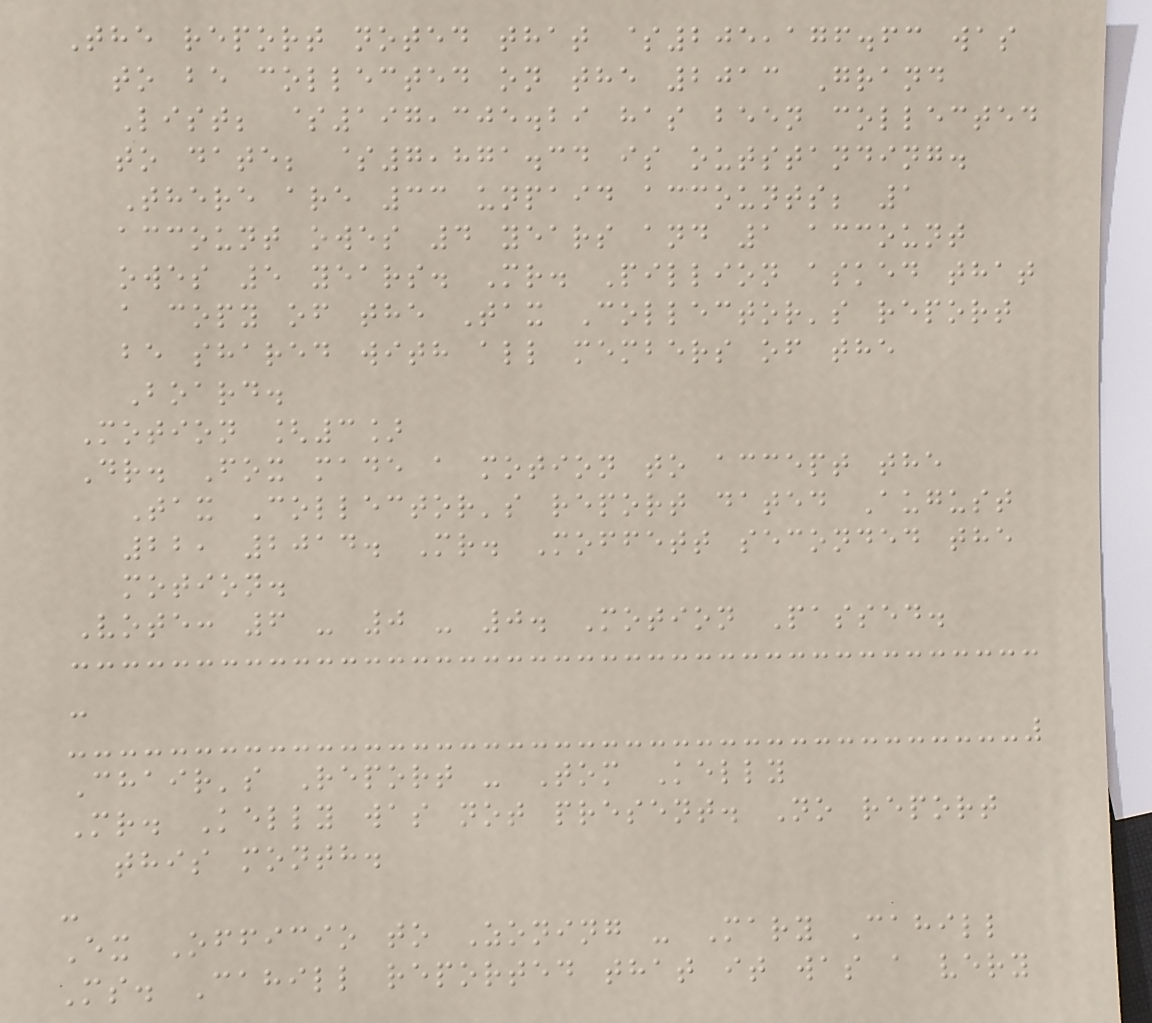The report noted that $205,176.63 was
to be collected on the 2013 Grand
List; $197,305.29 has been collected
to date; $7,871.34 is outstanding.
There are 33 unpaid accounts; 1
account owes 4 years and 1 account
owes 5 years. Mr. Pillion asked that
a copy of the Tax Collector's report
be shared with all members of the
Board.
Motion [3]
Dr. Fox made a motion to accept the
Tax Collector's report dated August
22, 2014. Mr. Moffett seconded the
motion.
Vote: 6 - 0 - 0. Motion Passed.
-
Chair's Report - Tom Kelly
Mr. Kelly was not present. No report
this month.
-
Ex Officio to Zoning - Mary Cahill
Ms. Cahill reported that it was a very
